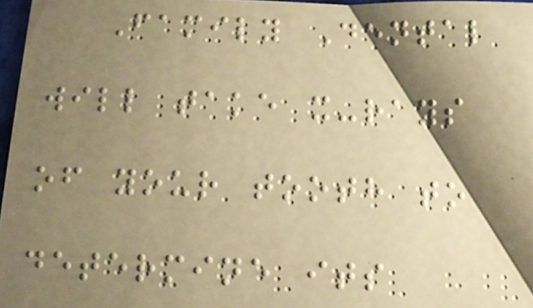Family Dental
will take x-rays
of your tooth to
determine its
